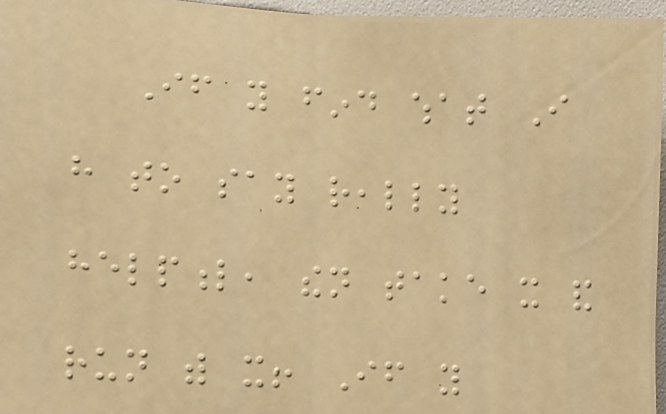If you find what I
have to say really
helpful, then take it and
run with it! If you
